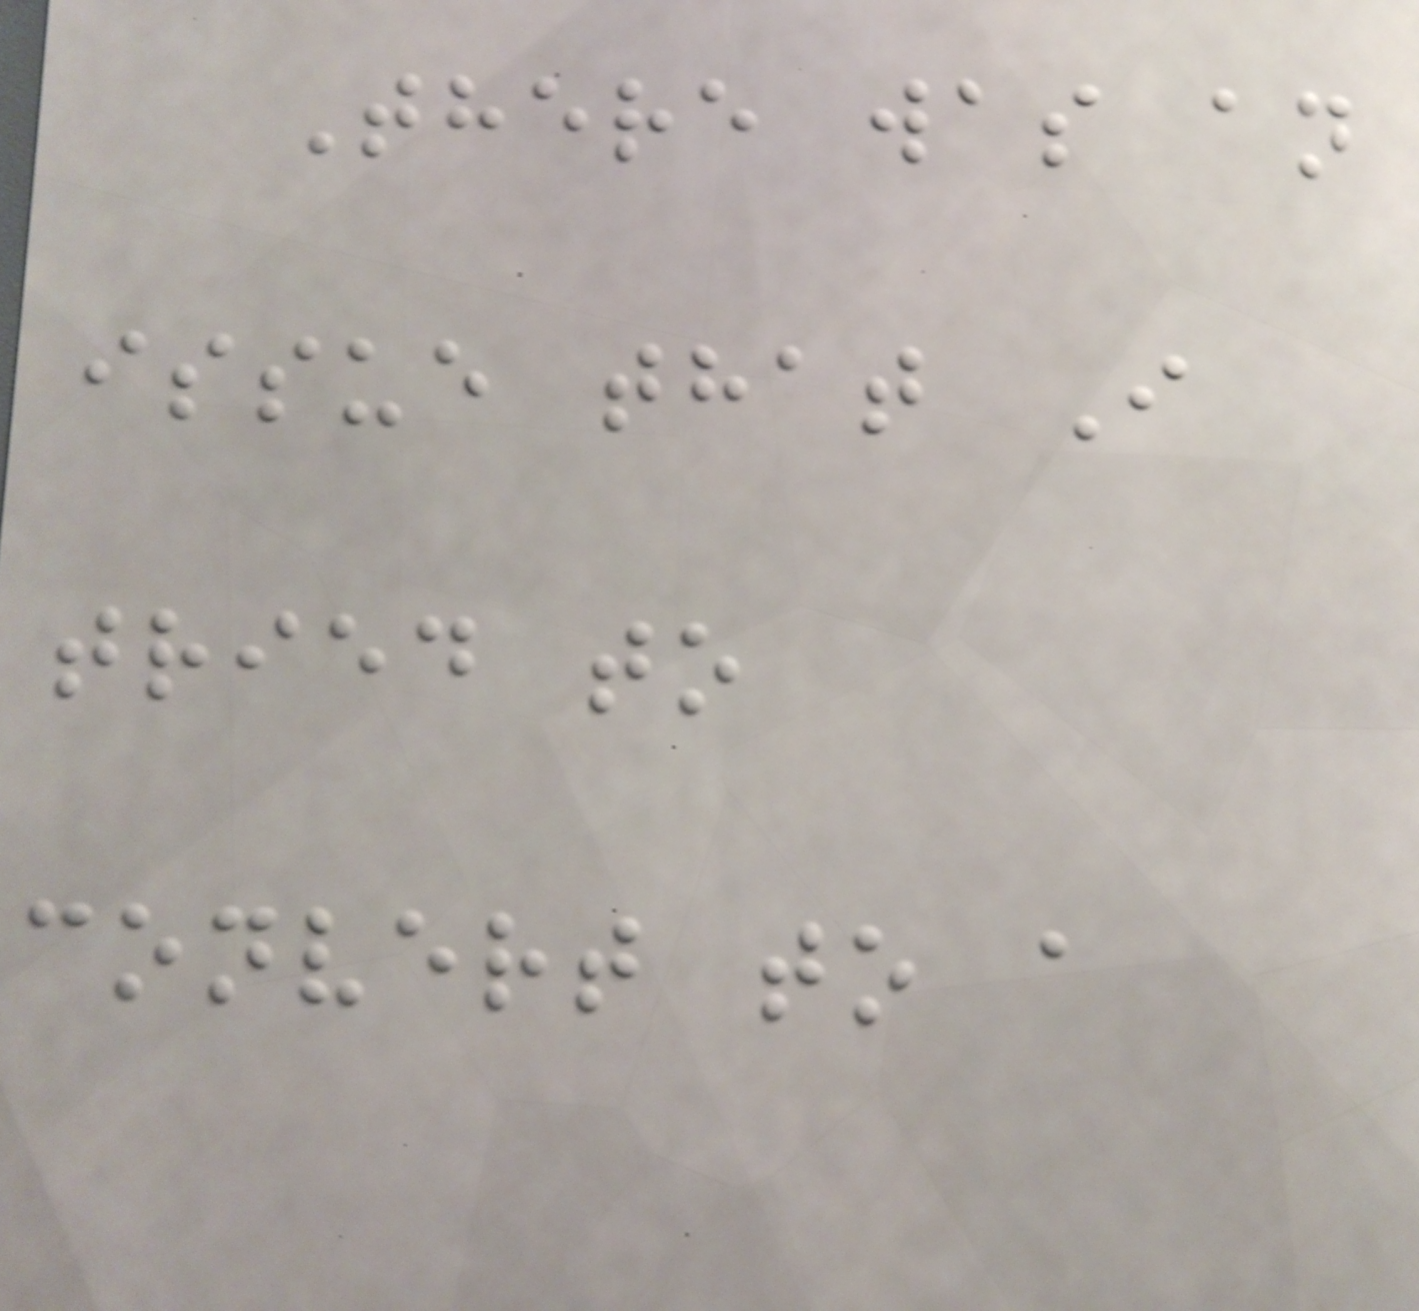There was an
issue that I
tried to
convert to a
